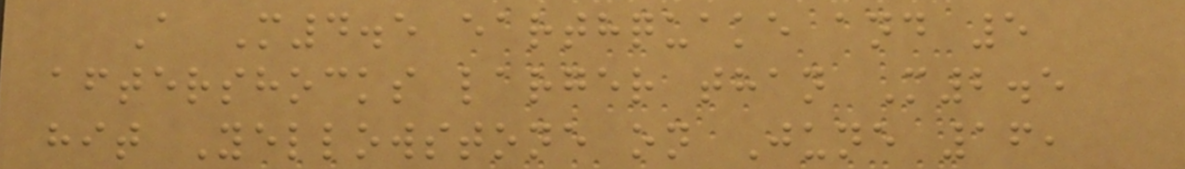A M4.5 earthquake and 5
aftershocks larger than M2.5
hit Yellowstone on June 16,
